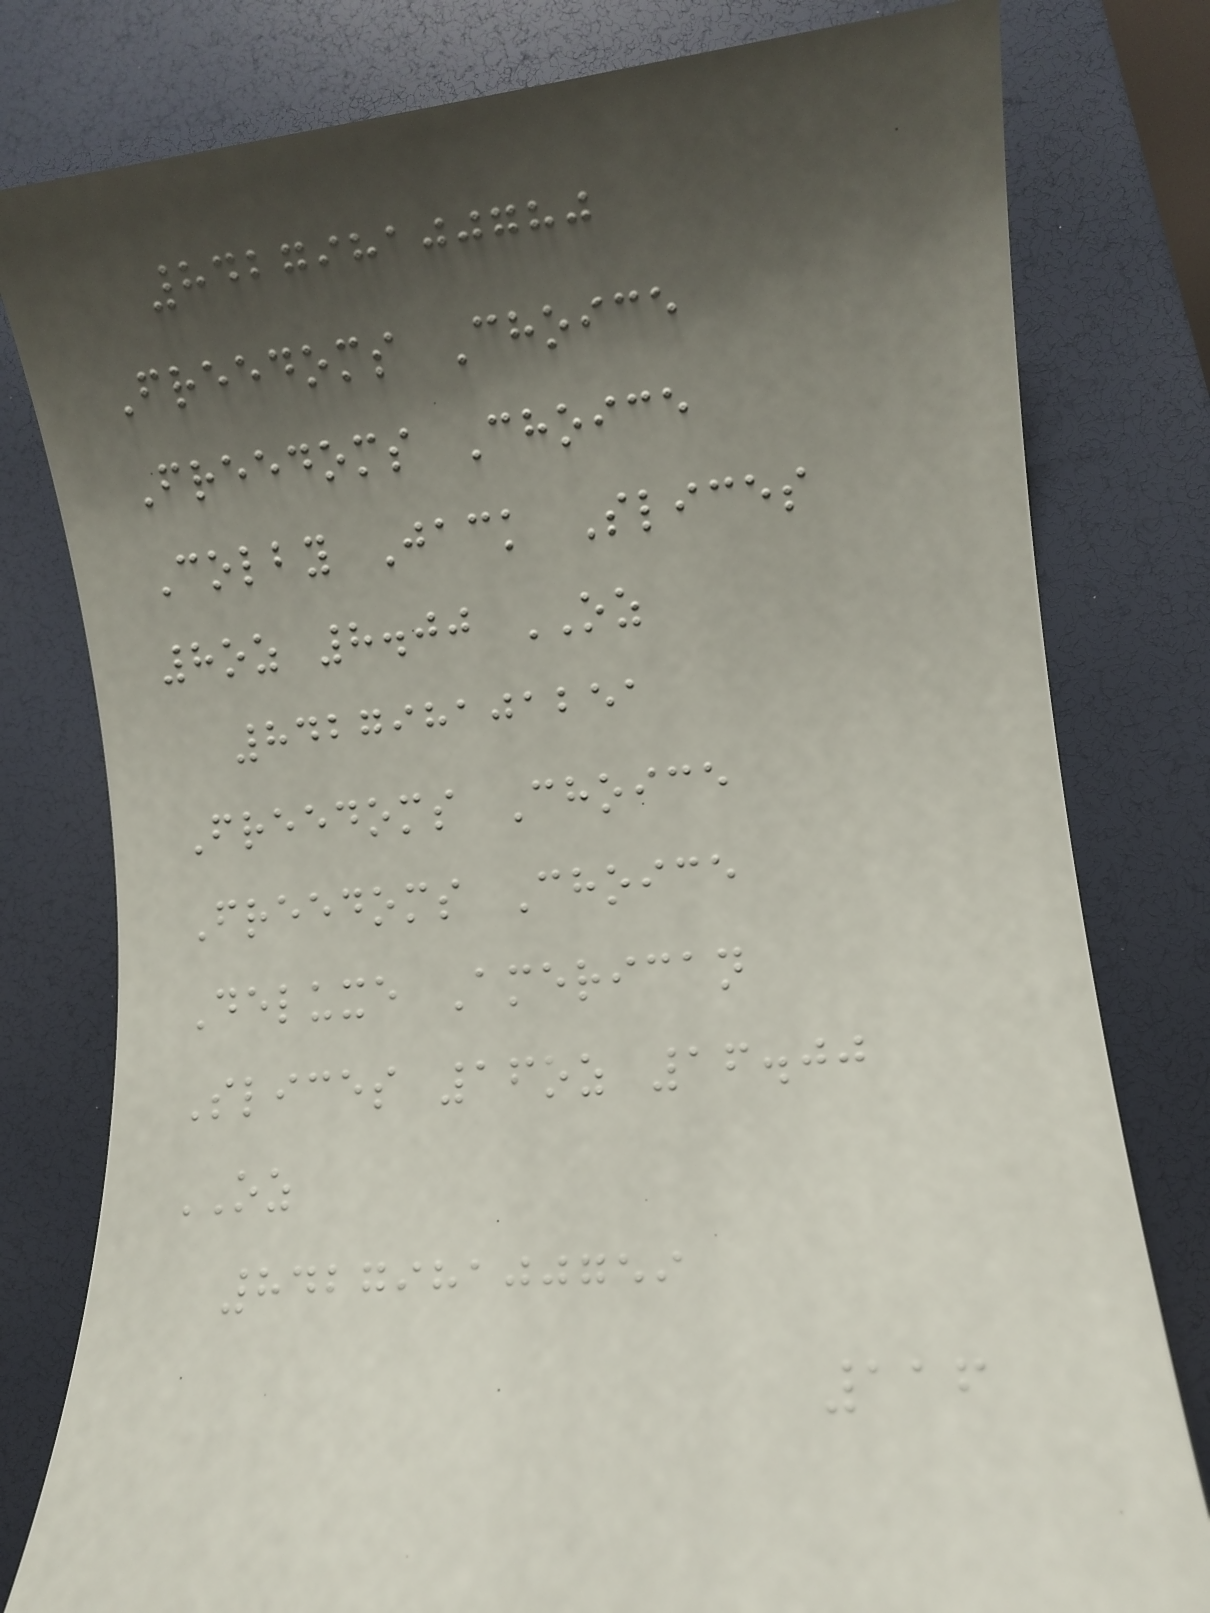842798100780
Freedoms Choice
Freedoms Choice
Colby Jack Slices
8oz 8.00 OZ
842798101251
Freedoms Choice
Freedoms Choice
Deluxe American
Slices 16oz 16.00
OZ
842798100759
116
